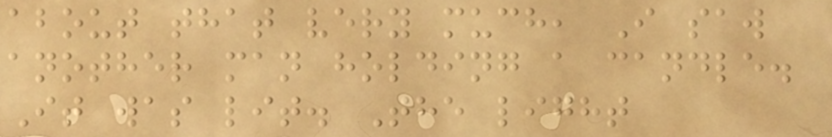about that very much, I saw
another man holding a candle.
It was lit. The light
